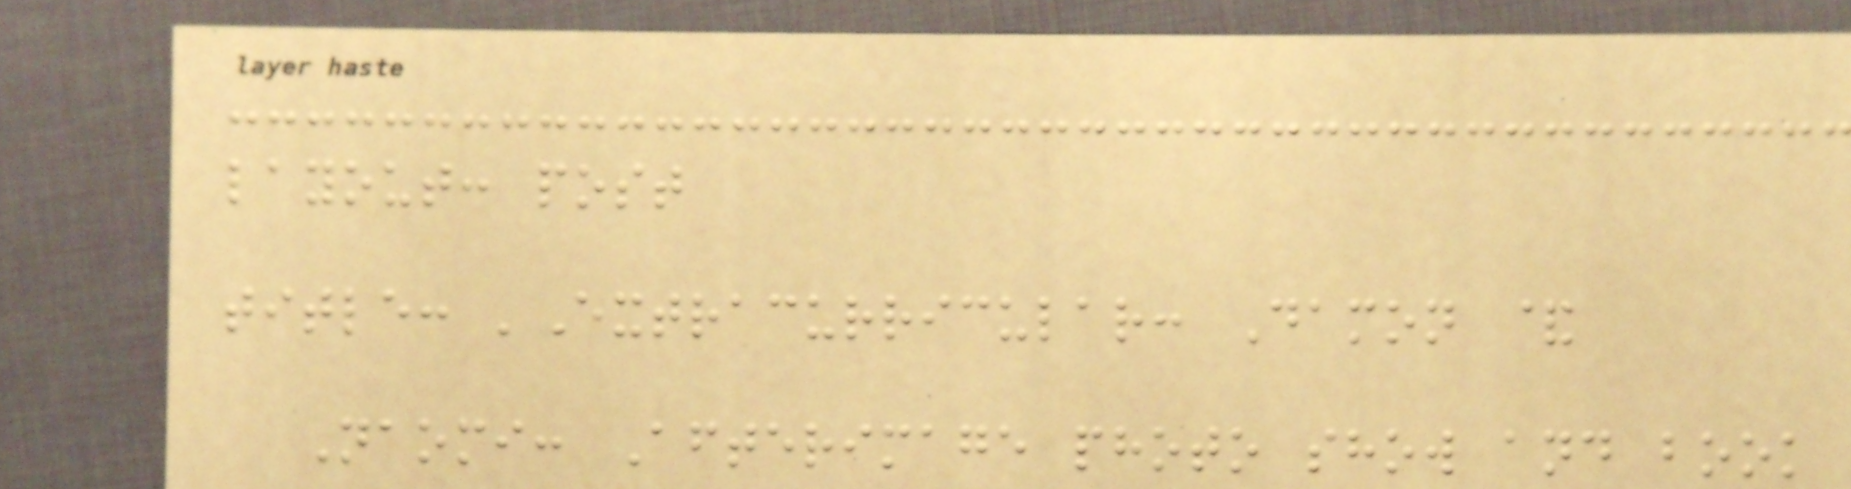layout: post
title: 'Extracurricular: Damon &
Naomi: Afterimage photo show and book
